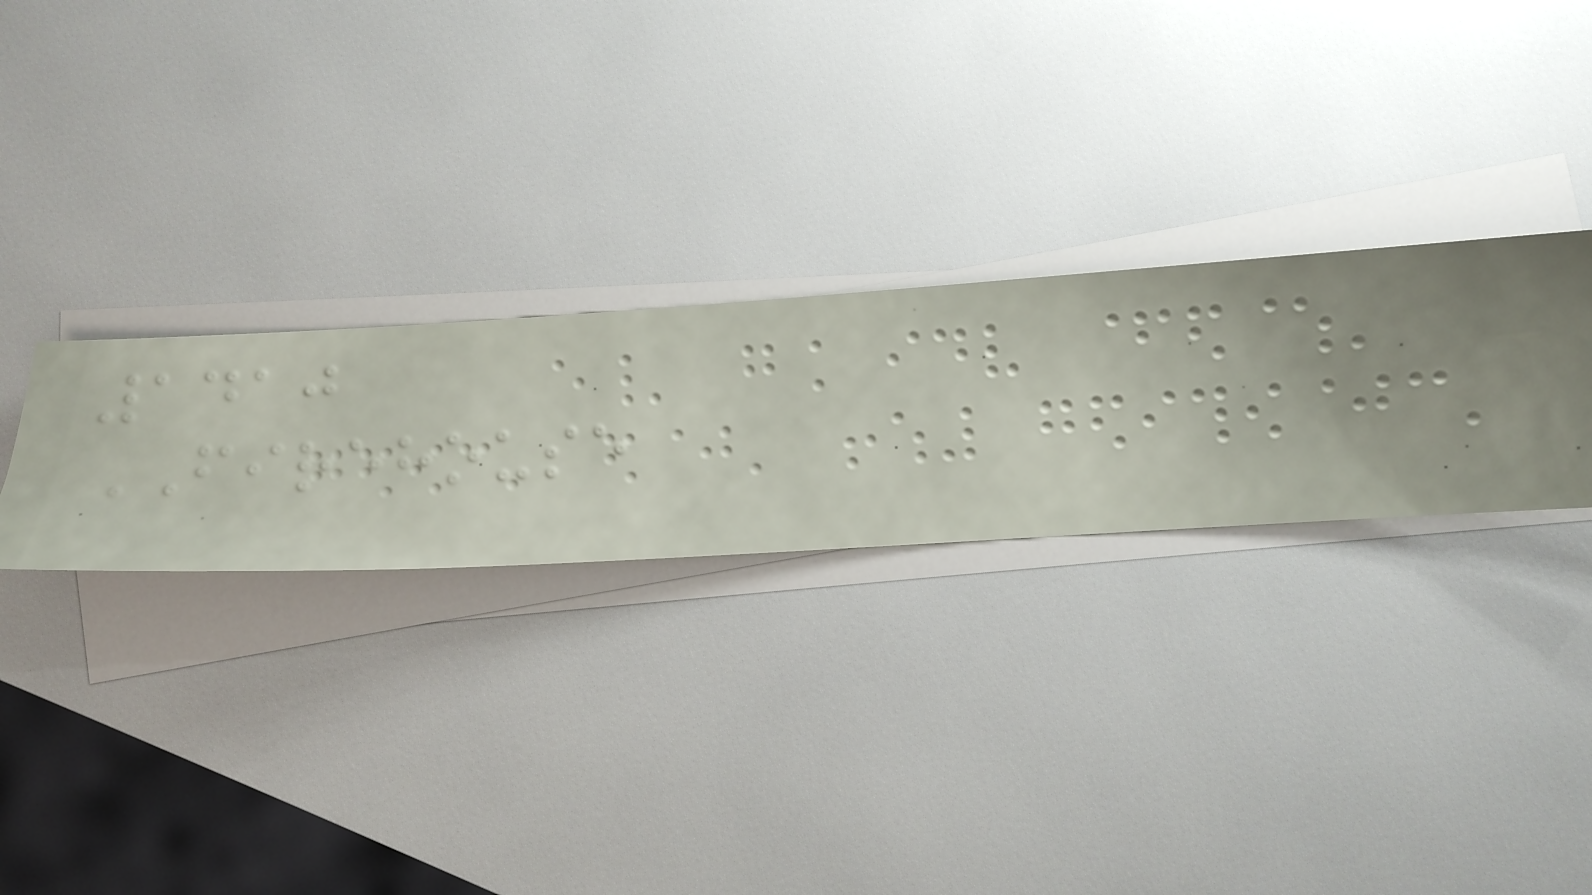1410
FIREHOUSE
